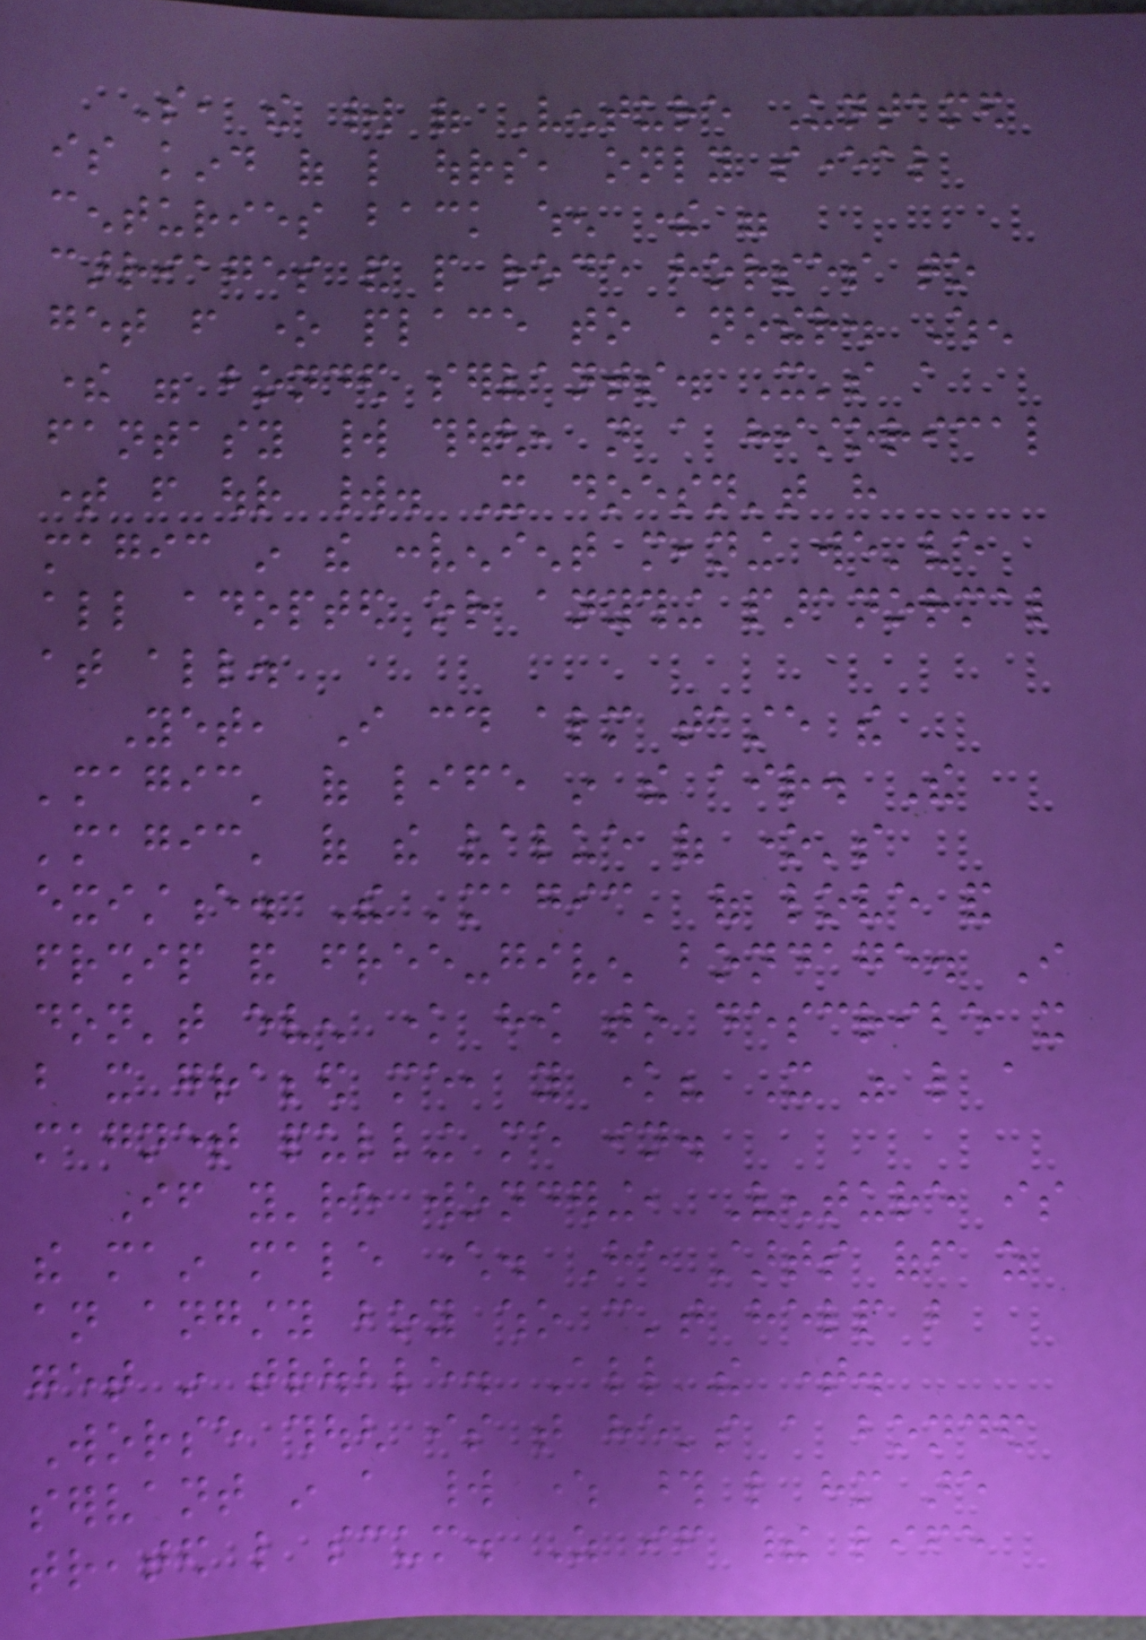So, the world of Venture Untamed
is kind of like ours, only several
centuries back when there were
carriages and people rode horses to
get from one place to another. When
there were bonded servants. It's a
fantasy world though, not a historical
time from our world. It doesn't have
magic in the convenient meaning we've
all adopted or anything paranormal
at all.
Yet, I could almost taste the
'magic' of life in the air. The
'magic' of the value of one's
existence. The 'magic' of love and
friendship and free-given bondage. I
don't even know how to describe it
but it grabbed me, you know? It was like a
magnet pulling me in.
If you're wondering, Venture is
the main male character. He starts off as
an angsty boy who can't help but
get in trouble. All the time.
Worse though is that he's a bonded
servant in a world where those like him are
treated like scum. As if their life
